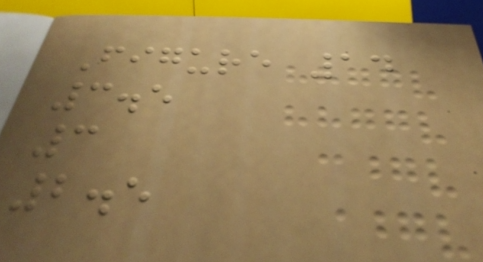Figure 14
3.5
3
2.5
